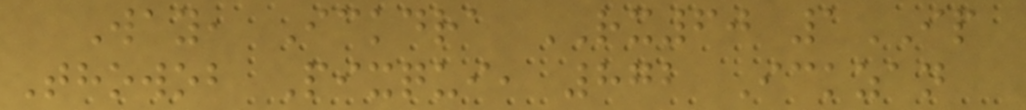Way, Ickdra RX60 1IP
Thowob Pixqui, 872 Ickzan
